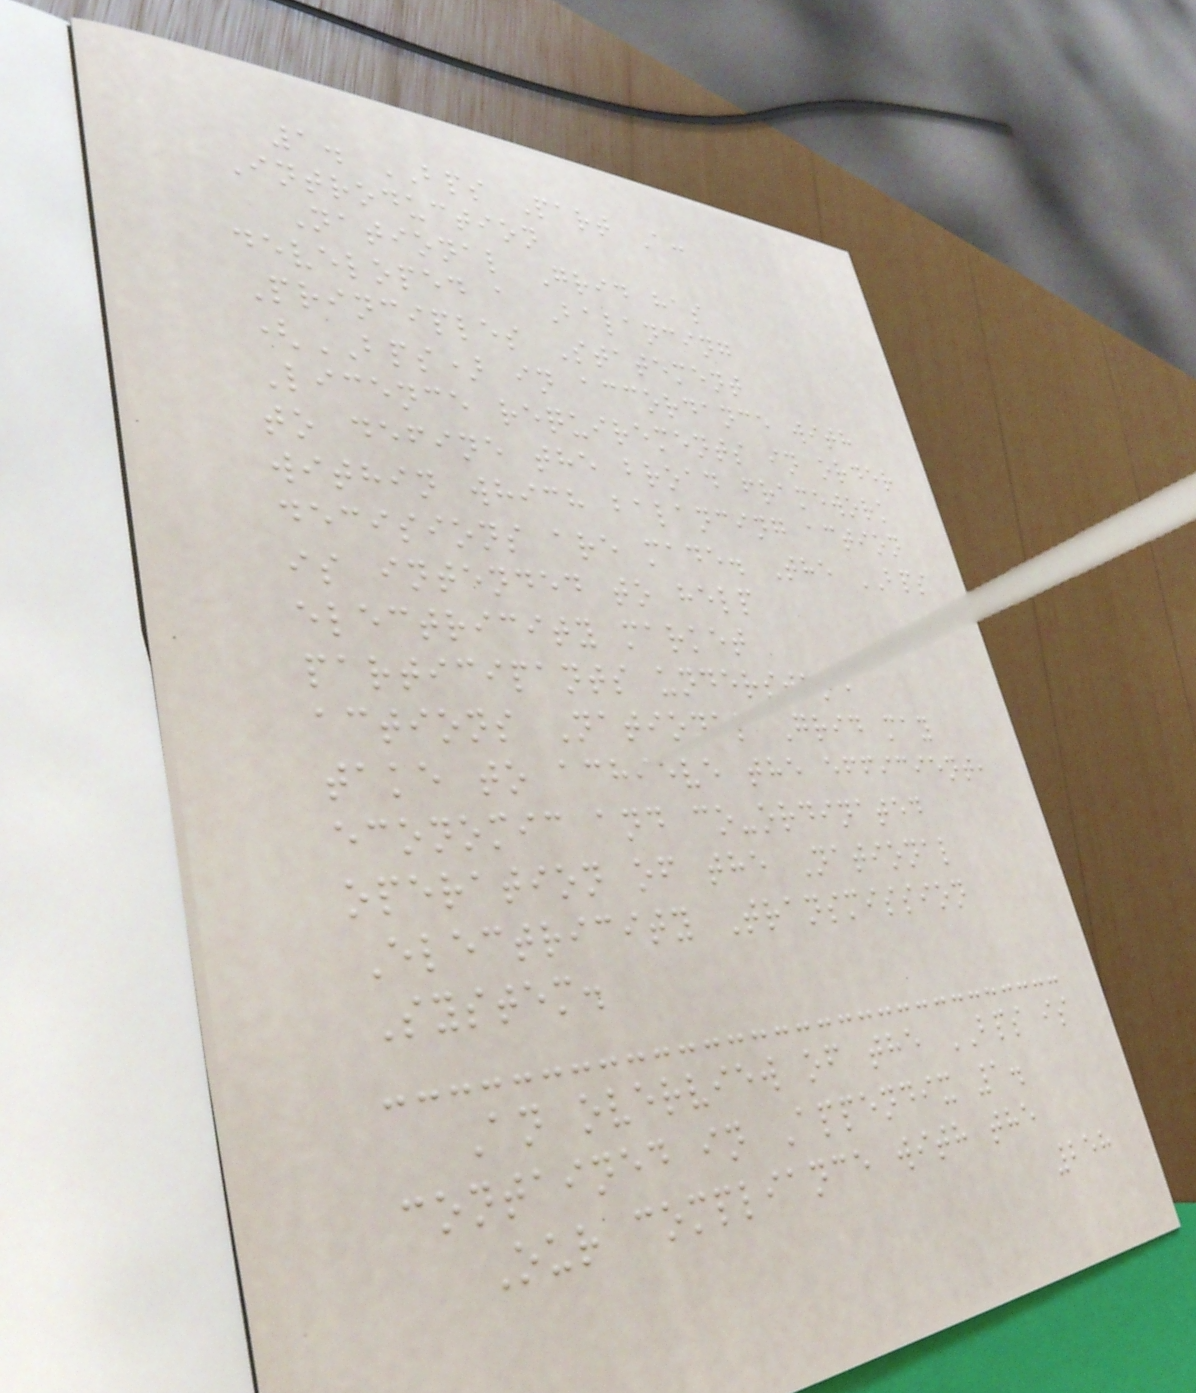1. BPS Part A:
Introduction
National Grid has
developed a Balancing
Principles Statement
(BPS) in accordance with
Licence requirements in order
to define the broad framework
within which balancing action
decisions are made. The BPS
is intended to help
electricity market
participants understand
actions National Grid may
take to achieve the efficient,
economic and co-ordinated
operation of the National
Electricity Transmission
System.
An overview of the BPS is
contained in Appendix 1.
Our compliance with the
258
